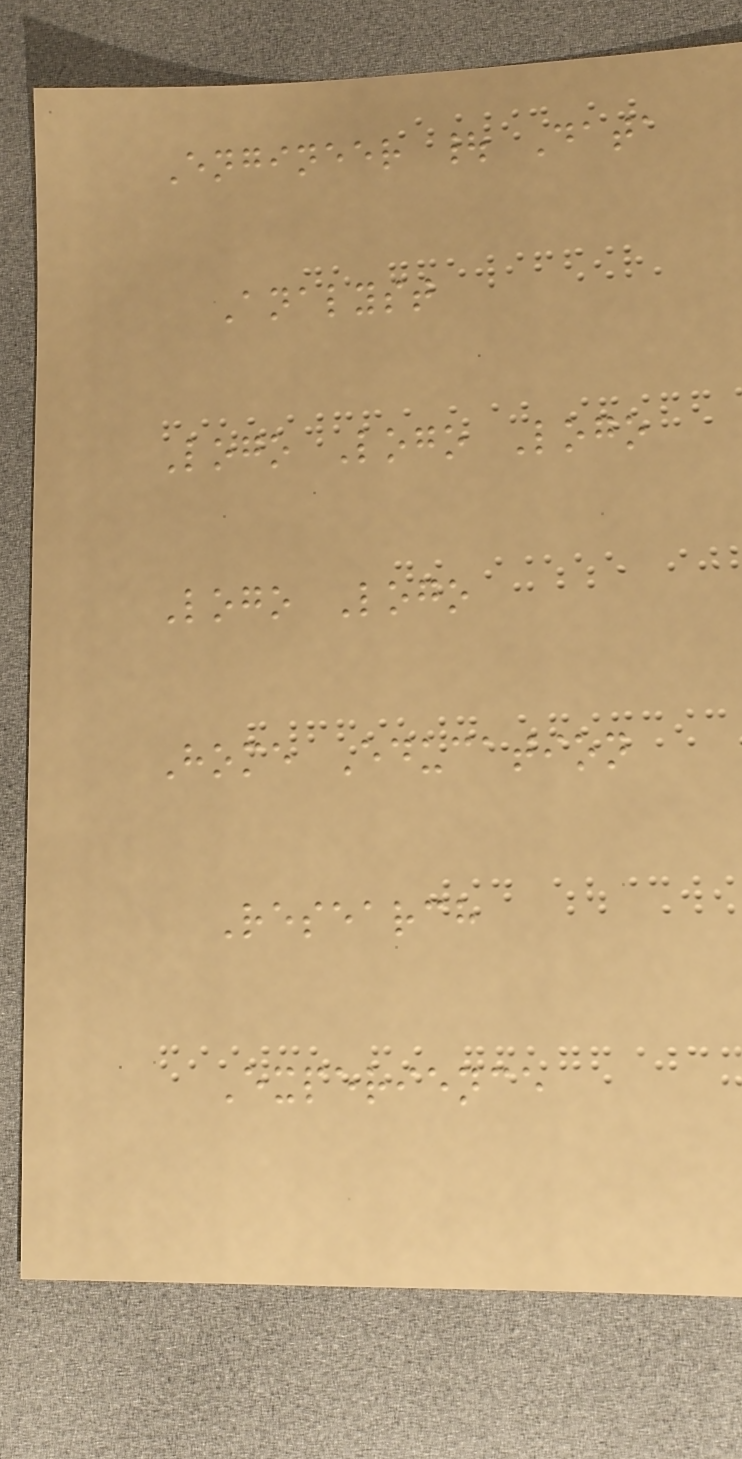Engineer | Data
Analyst
Logo Logo Logo
Logo Logo
Home Education
Research
Experience
